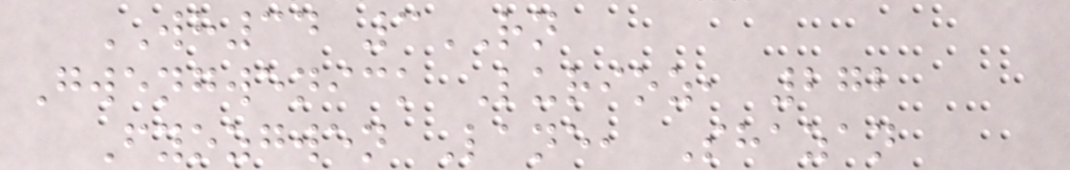WH34 3RN
Gwengwenick Lurioz, 272
Fyozgwen Lane, Shazan
